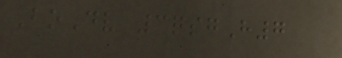BoDv 3qsgH7
